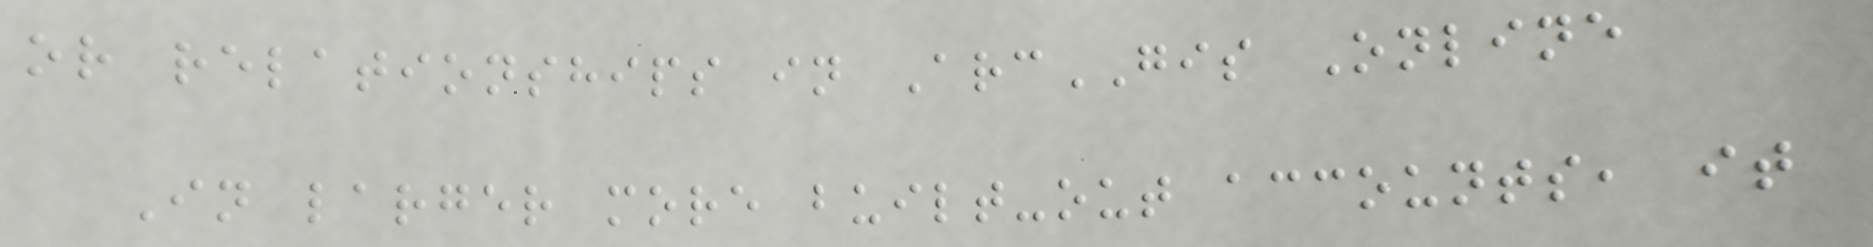or relationships in ArcGIS Online
In larger more built-out accounts, it
